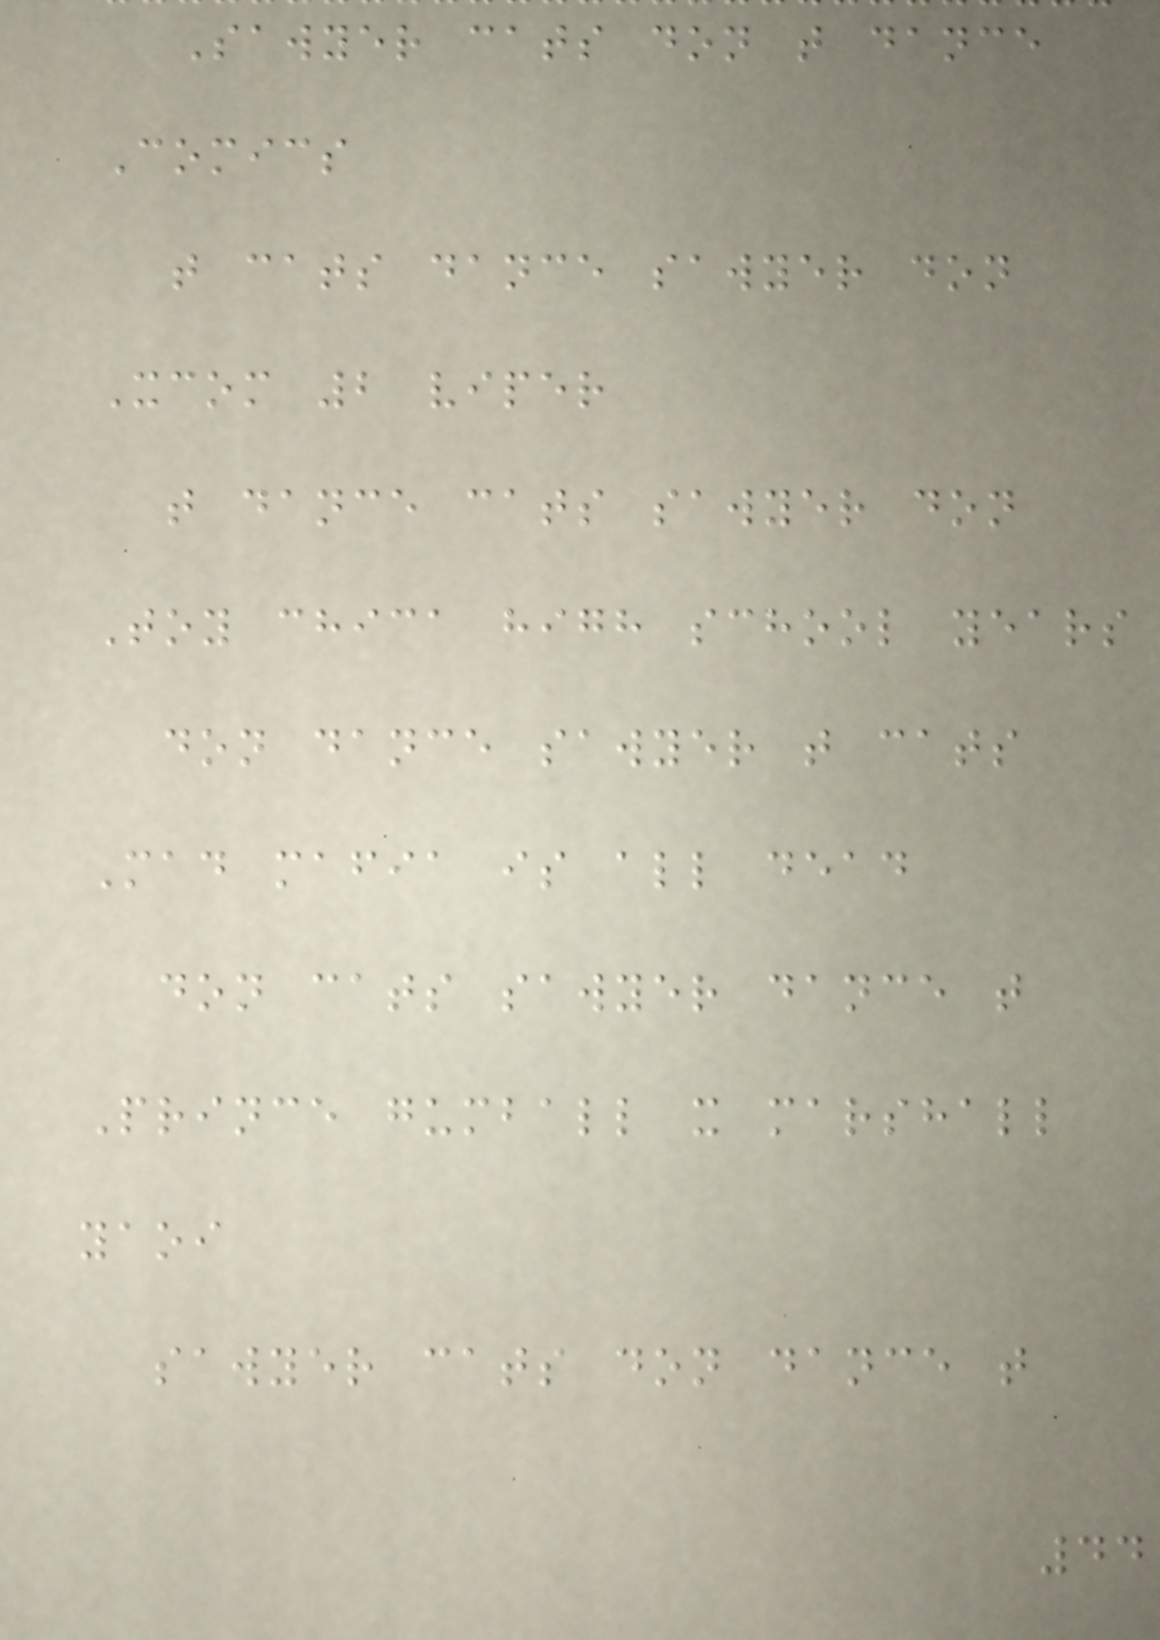Sawyer cats don t dance
Comics
t cats dance sawyer don
Xcom 2 viper
t dance cats sawyer don
Toy chica high school years
don dance sawyer t cats
Mad mafia is all dead
don cats sawyer dance t
Prince gumball x marshall
yaoi
sawyer cats don dance t
44
